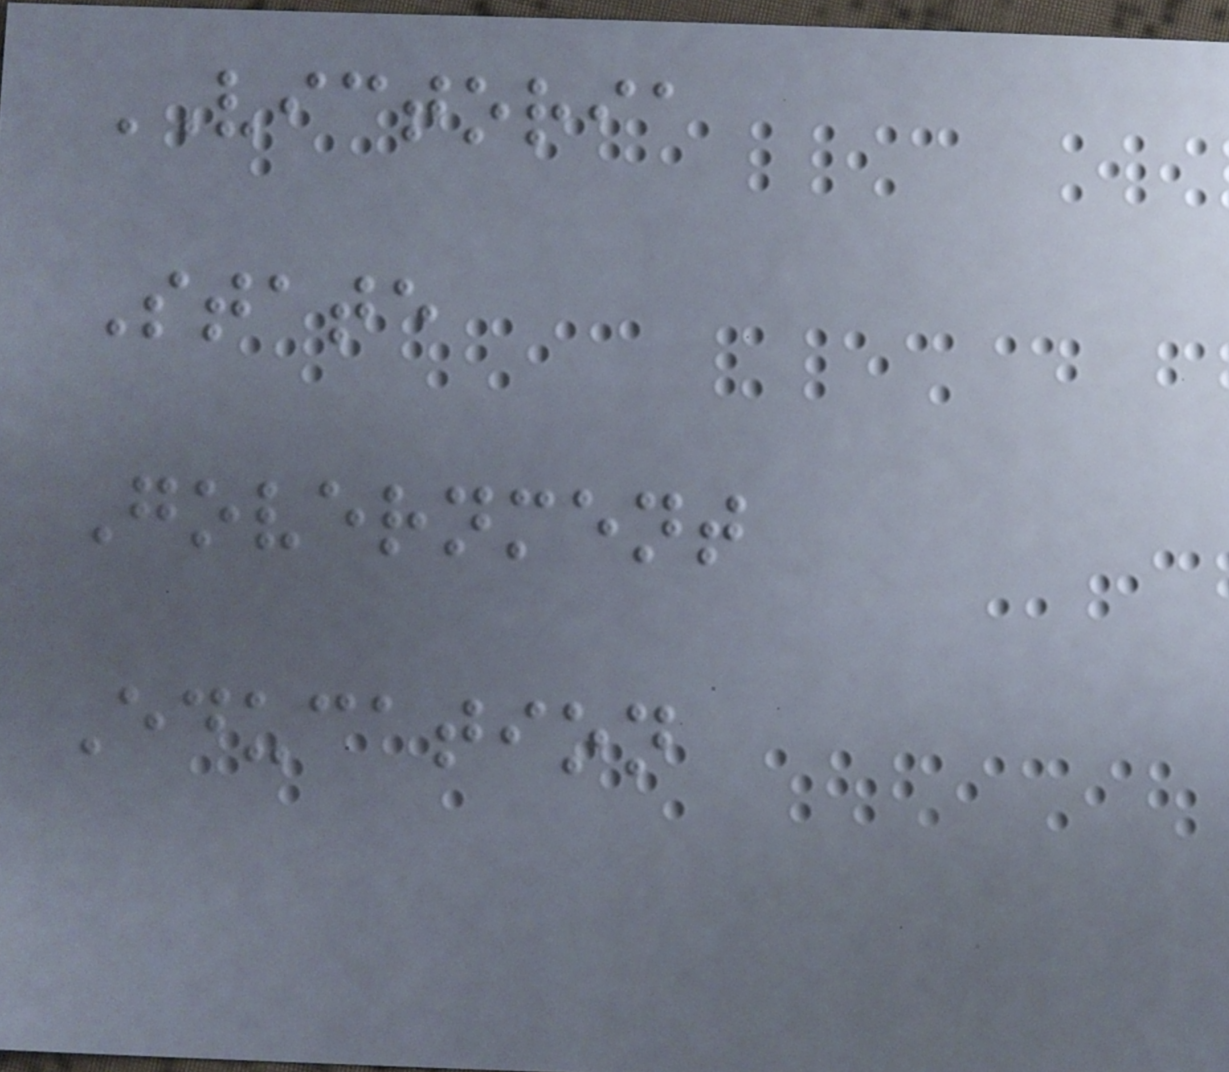VICTORIA
State
Government
Education
